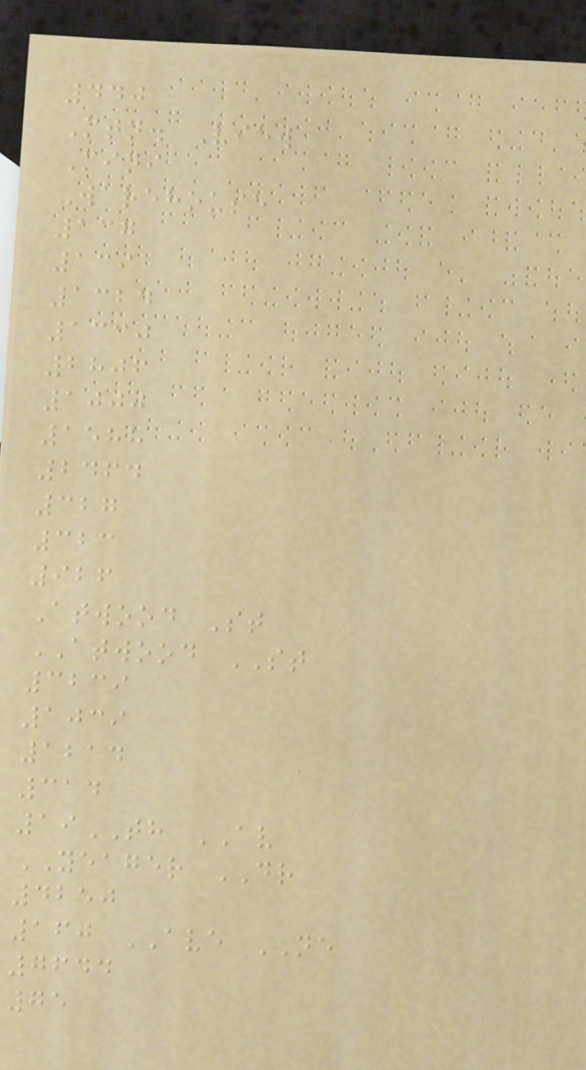440
Mtn. View
Mini
Warehouse
137
139
1324
1330
2806
1000
1588
2464
327
323
926
Atwood St
ATWOOD ST
3239
1039
1214
314
19TH AV
YEAGER DR
4250
160 AVE NE
7644
75
